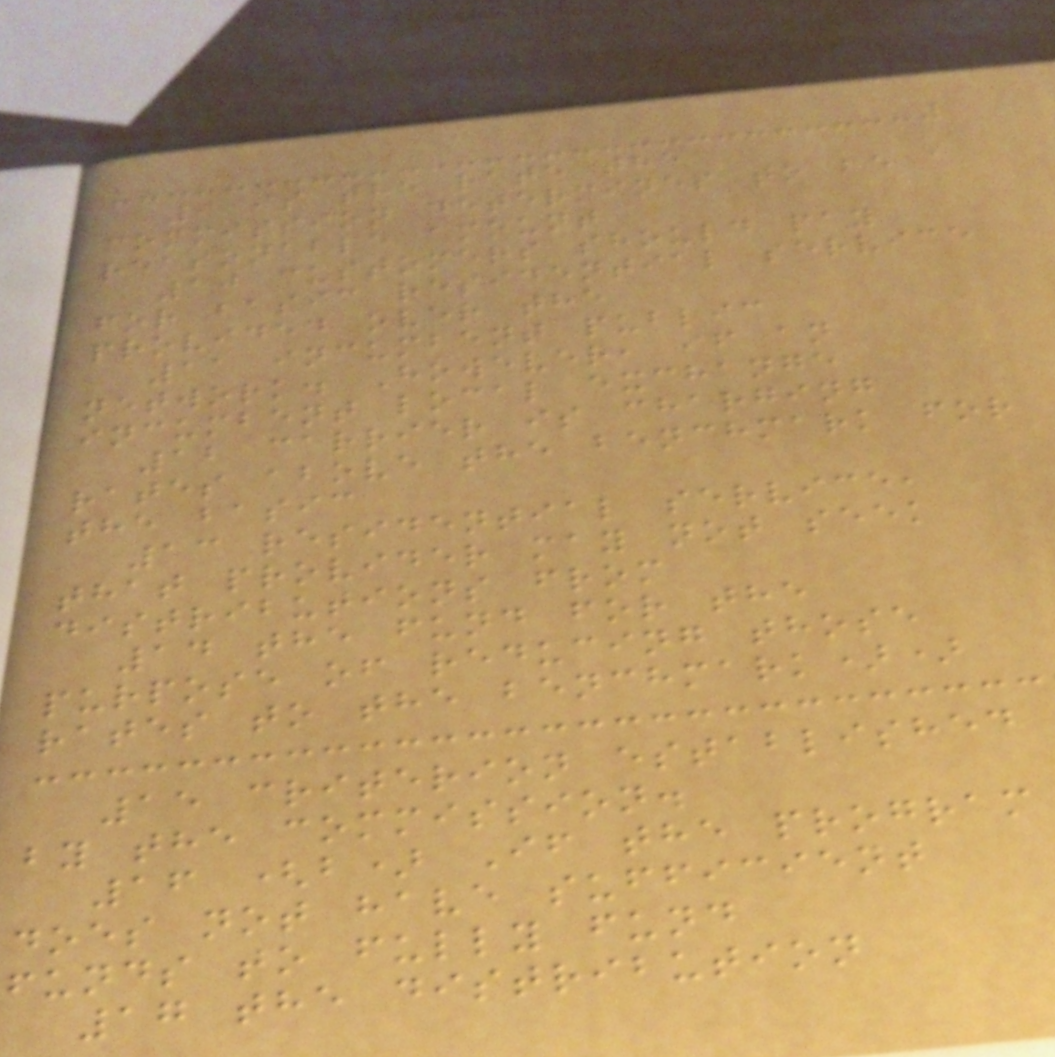9 is the rate the
commission determines to be a
reasonable amount
10 customers should pay
for basic residential service
provided over the
11 incumbent public
network. However, if an
incumbent local exchange
12 carrier is charging
rates above the benchmark for
the basic
13 residential service,
that provider may not seek
distributions from
14 the fund for the
purpose of reducing those
rates to the benchmark))
15 criterion established
by the commission.
16 (b) If the program
does not have sufficient
funds to fully fund
17 the distribution
